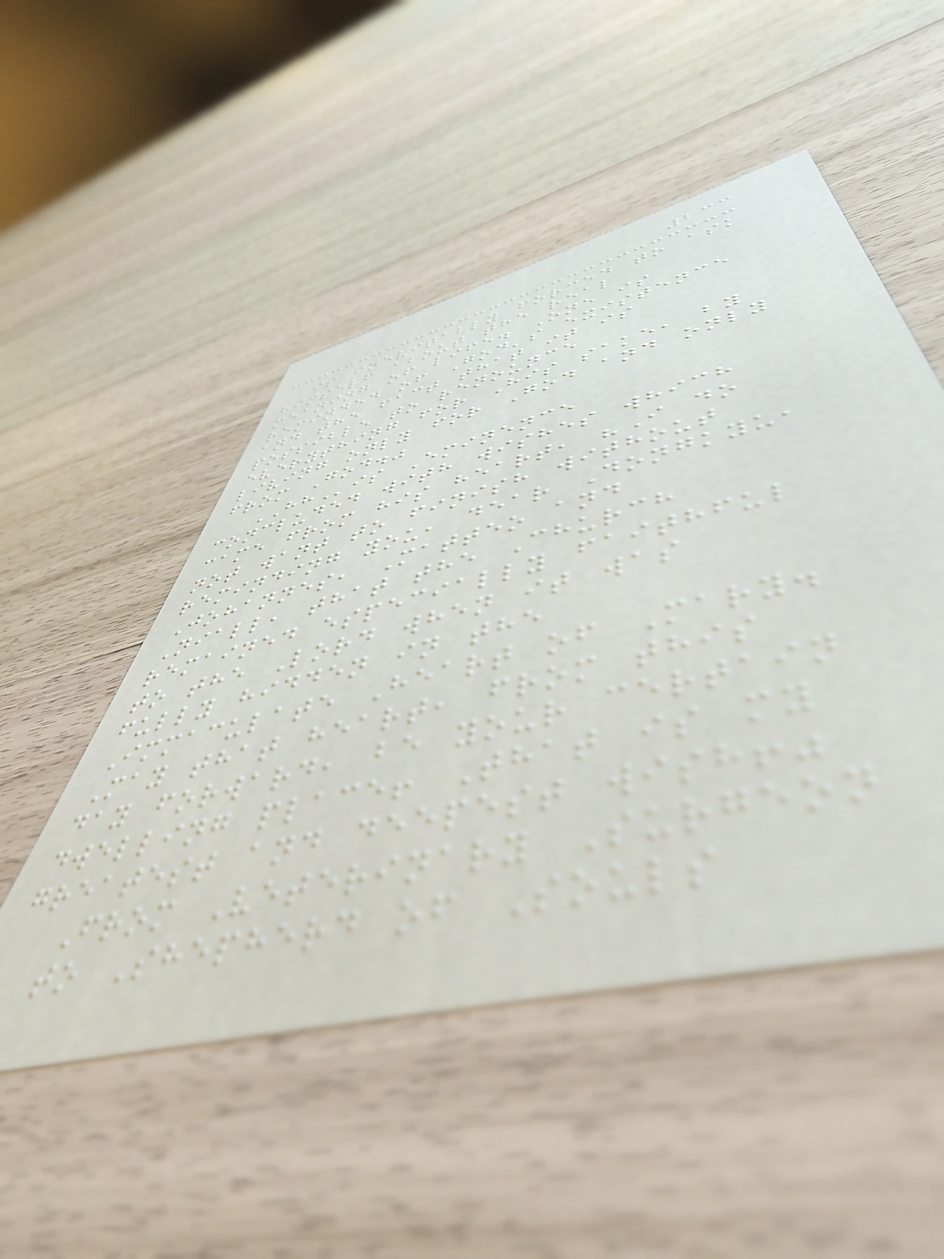233
is inevitably forced to ask
himself about the real
meaning of life. One is
reminded of God's existence
and the fact that it is
possible to renounce
everything for His sake, by
living only for God and only
from God."
HHis Eminence
concluded with wishes which
came from his heart, "I do
not want to finish without
reminding you, dear Dongkyu,
Johannes, Matteo and
Niall, that the Church
remained especially faithful
to the Lord when it was
fully hidden in the
Immaculate Heart of Mary.
May that heart, from this
day forward, be your certain
dwelling place! That is my
greatest and deepest wish!"
From Veterinary Surgeon
to Shepherd of Souls
